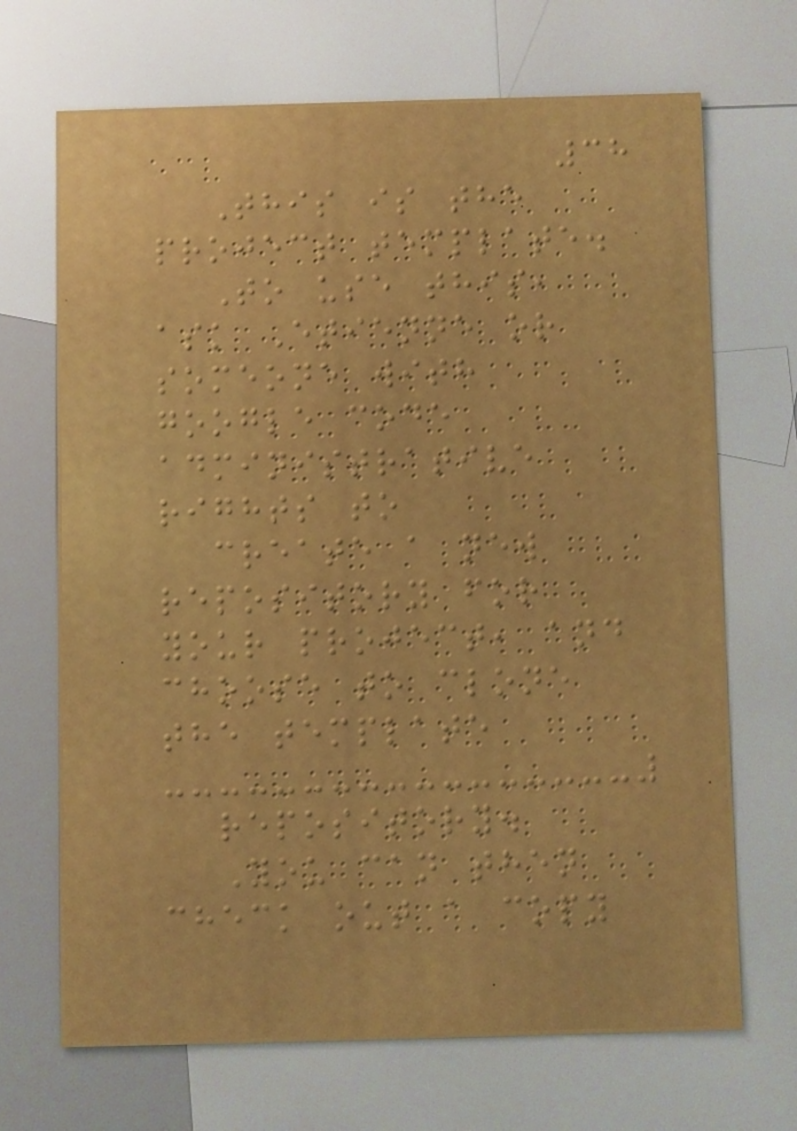38
This is the
project template.
To use this,
ask Etienne or
someone with
google code
administrative
rights to
create a new
repository for
your project, and
choose to clone
the template
repository.
You can then
check out a copy
